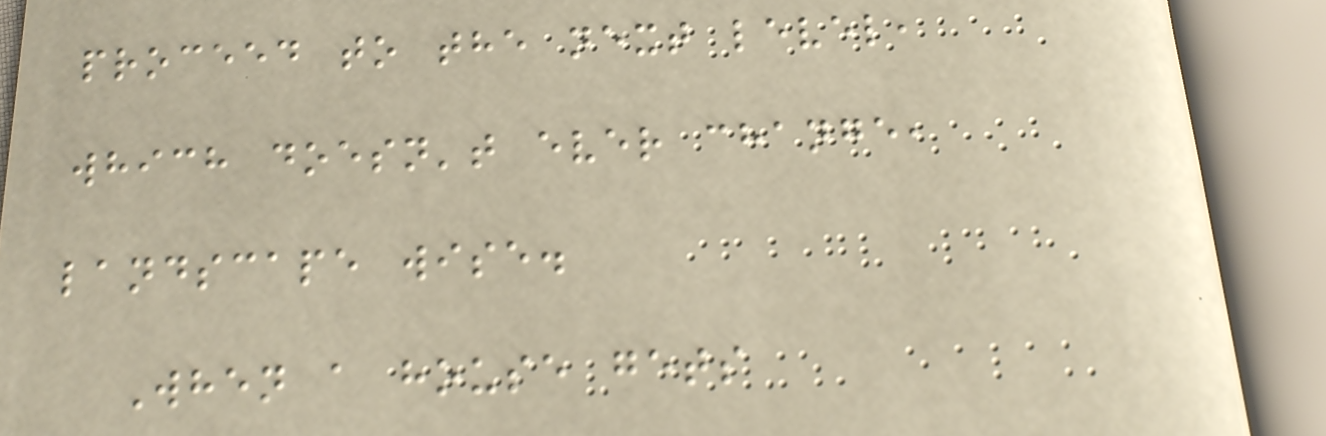proceed to the next level,
which doesn't ever change,
landscape wise.
When a house gets
